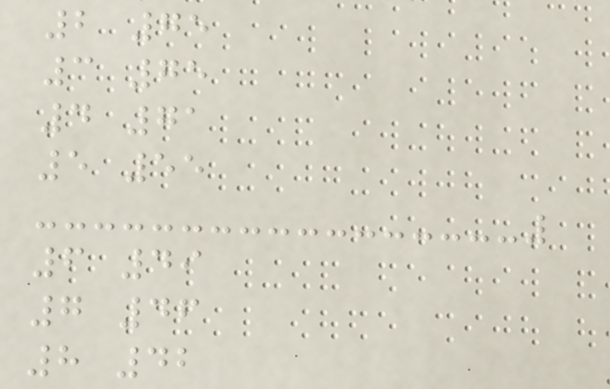2 75
3 75
4 71
5 55
6 49
7 46
8 42
